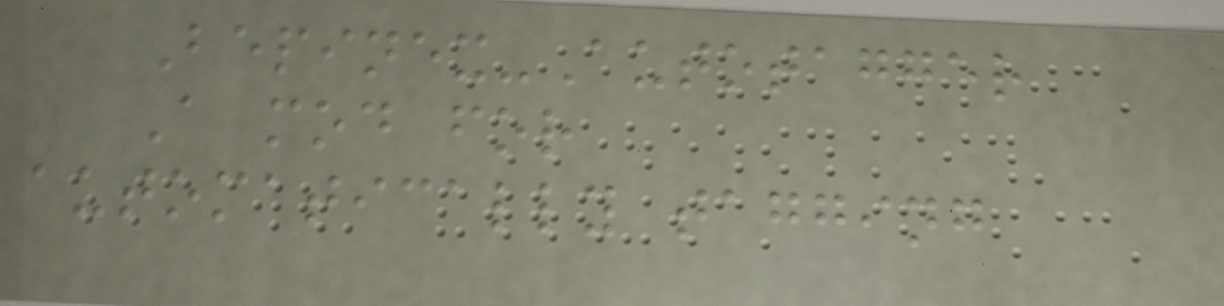Bepinex-Autotagger
A mod for
automatically tagging
